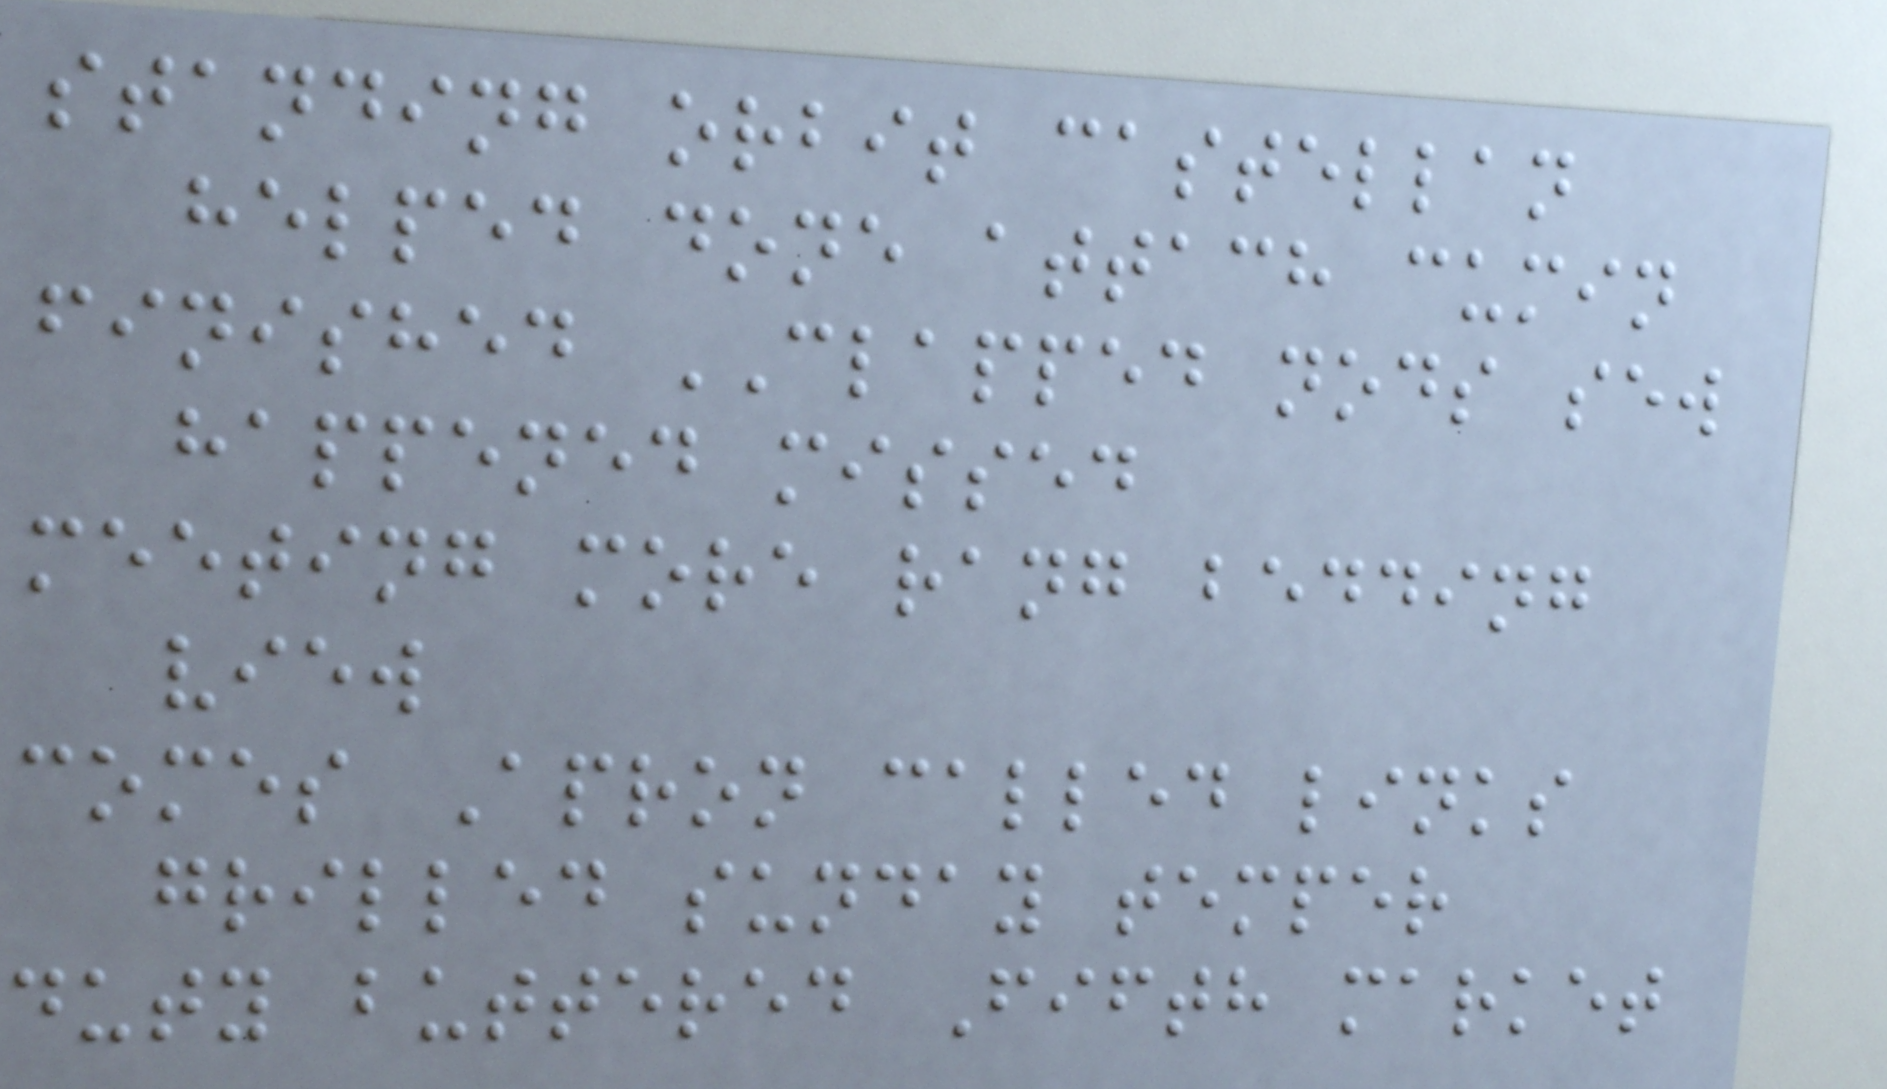standing orbit castellan
helped done attach cumin
finished CLAPPED nods sew
happened missed
meeting more rang bedding
view
comes Apron called links
grilled sunday temper
duty buttered Fifth market
